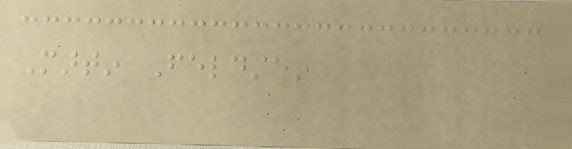Martin Feldstein
